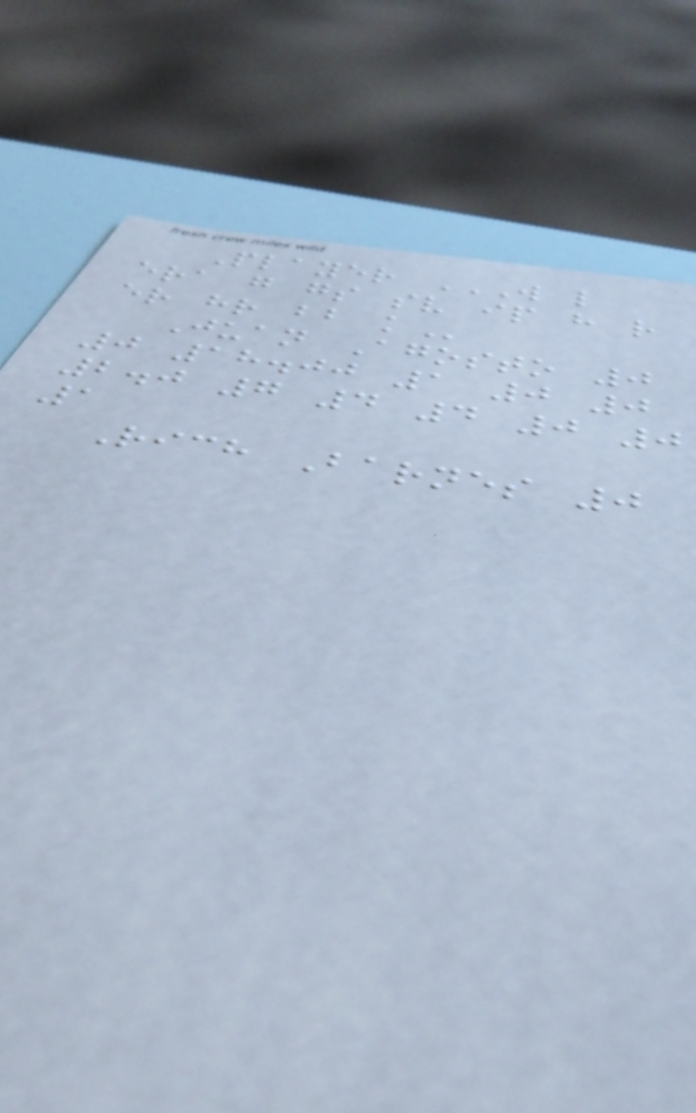Player W L
ERA G GS SV IP H R
ER HR BB K
Juan Agosto 0
0 18.00 1 0 0
2.0 7 4 4 0 0
1
Rich Barnes 0
